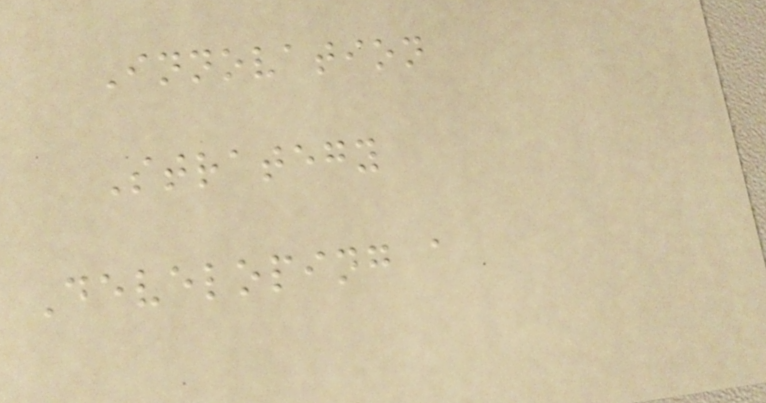Innovation
Strategy
Developing a
